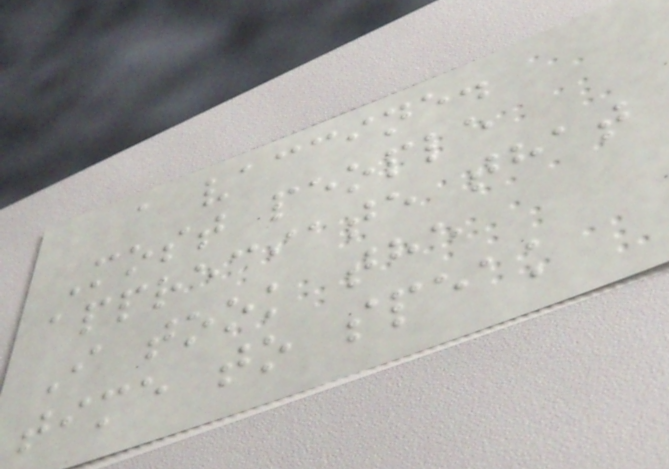a vaccine.
Most people
appreciate that
I took the
time to speak
